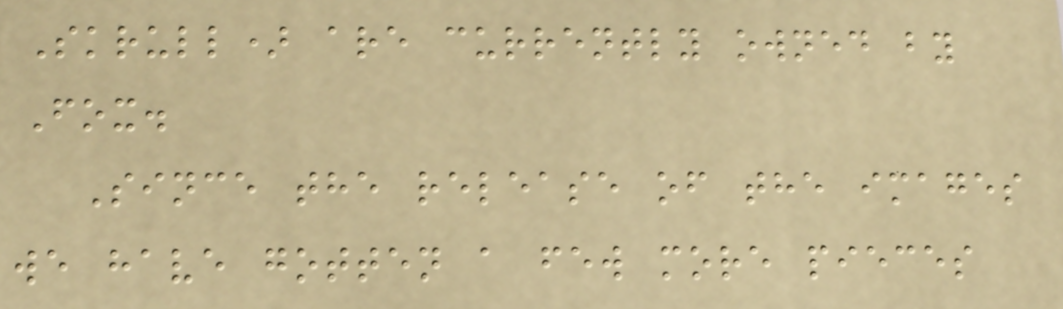Skrull) are currently owned by
Fox.
Since the release of the images
we have gotten a few more pieces
